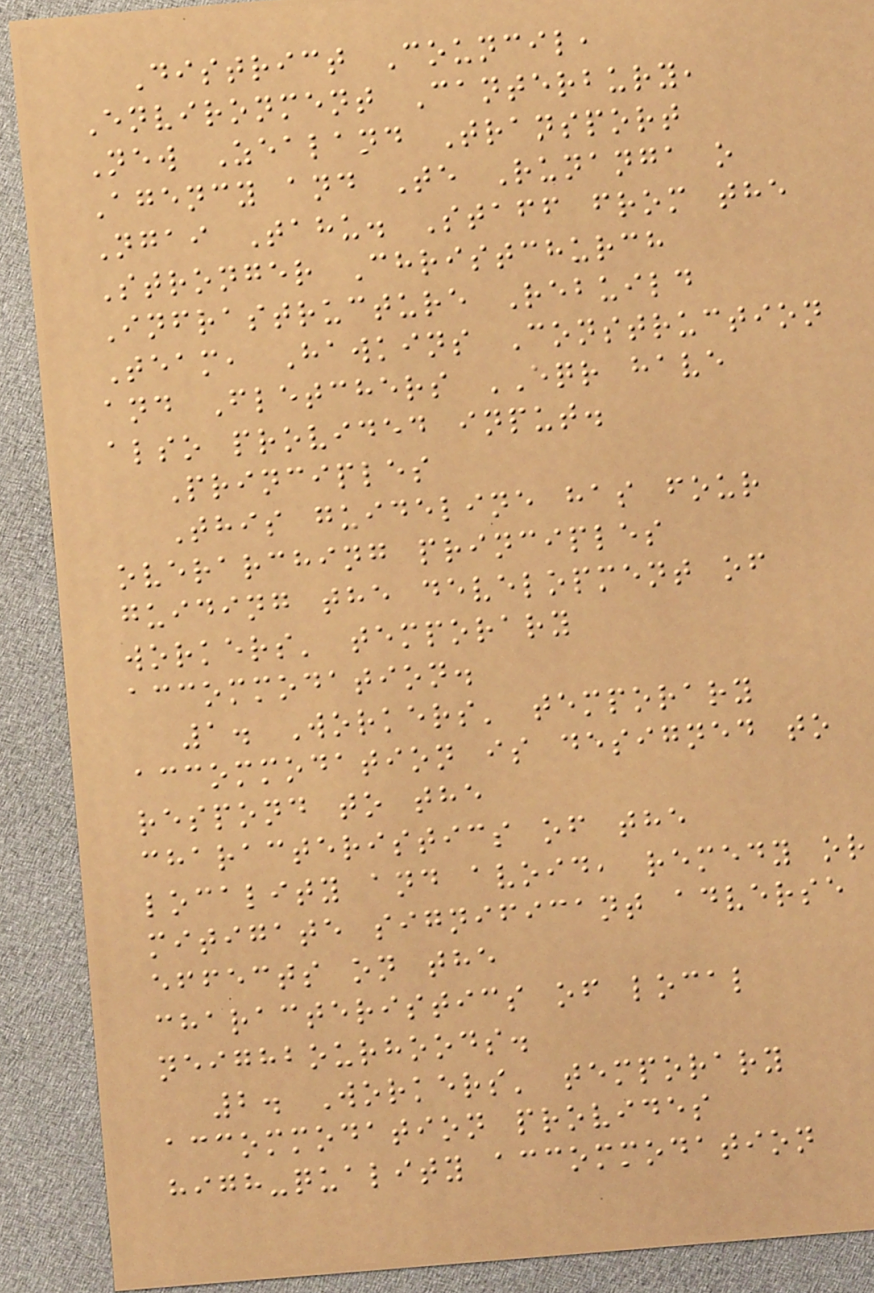District Council,
Environment Canterbury,
New Zealand Transport
Agency and Te Runanga o
Ngai Tahu. Staff from the
Stronger Christchurch
Infrastructure Rebuild
Team, Hawkins Construction
and Fletchers EQR have
also provided input.
Principles
This guideline has four
overarching principles
guiding the development of
workers' temporary
accommodation.
1. Workers' temporary
accommodation is designed to
respond to the
characteristics of the
locality and avoid, remedy or
mitigate significant adverse
effects on the
characteristics of local
neighbourhoods.
2. Workers' temporary
accommodation provides
high-quality accommodation
